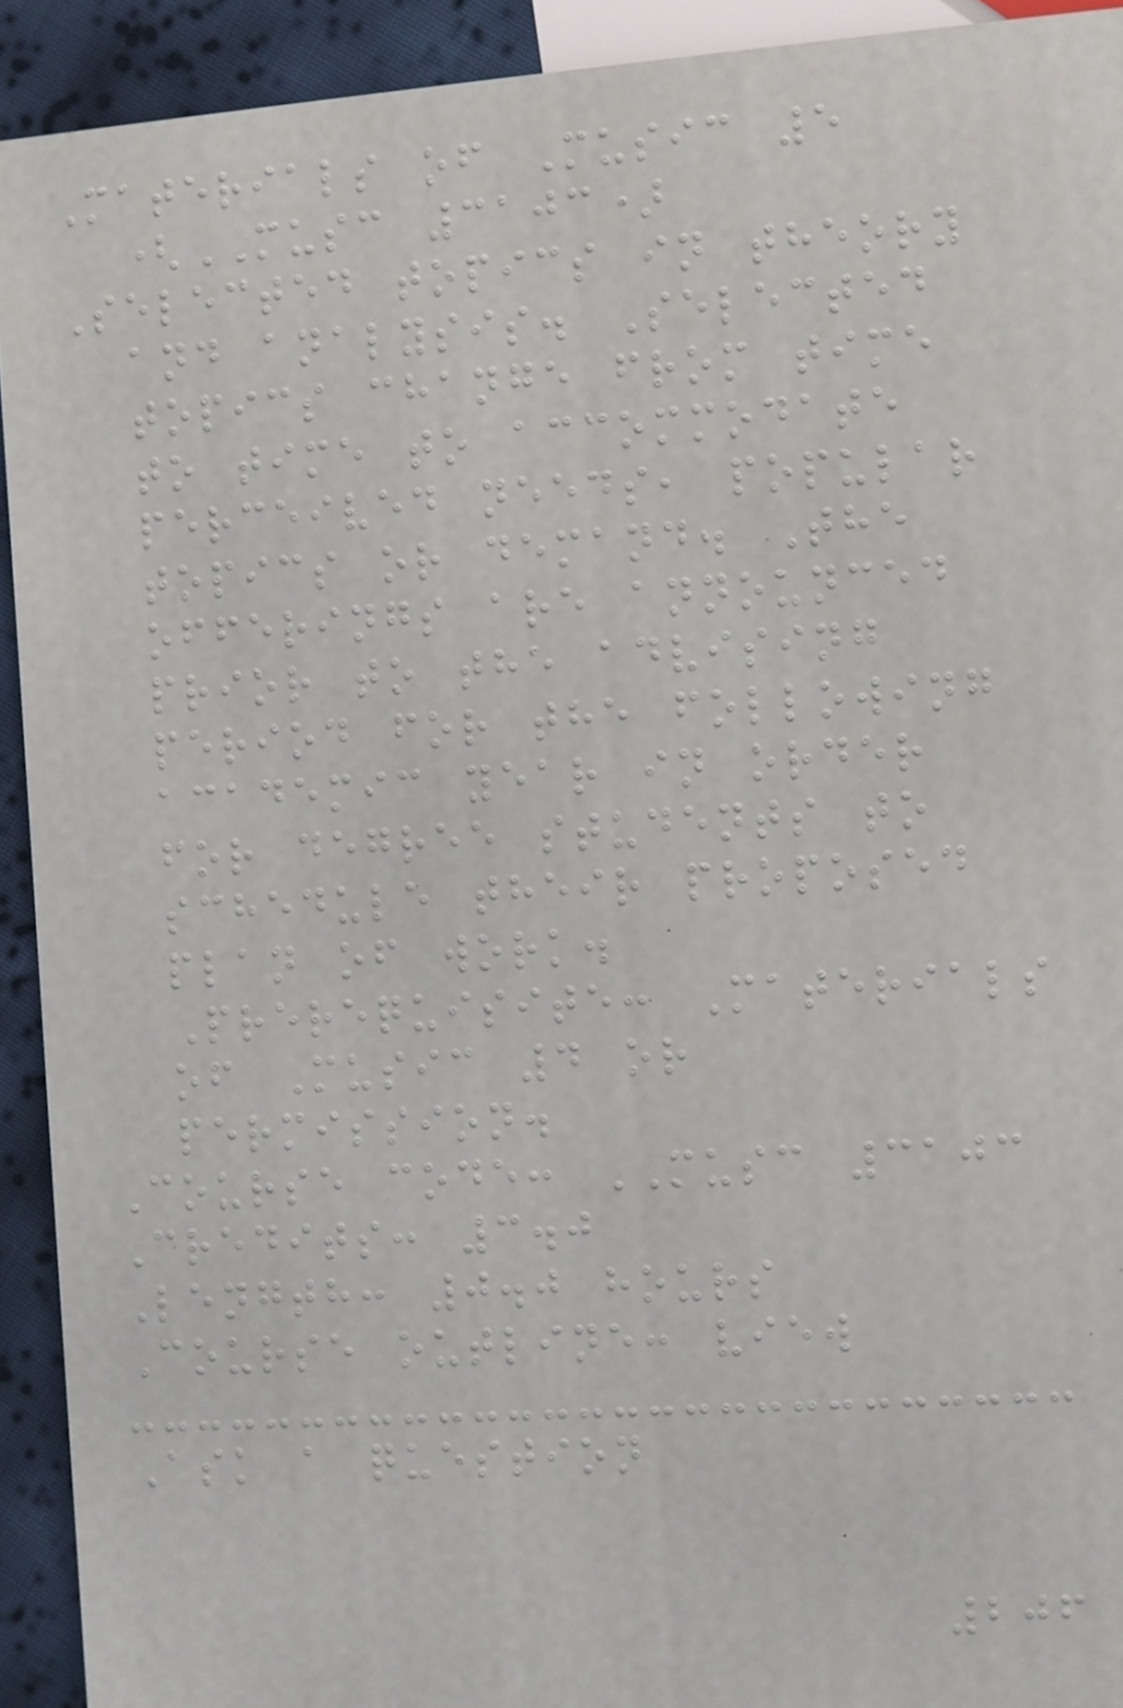Materials of Music 5
(MUSC 3103)
Selected topics in theory
and analysis. Selected
topics change from time
to time to accommodate
perceived needs, popular
topics or demand. The
offerings are announced
prior to the advising
period for the following
academic year in order
for degree students to
schedule their proposed
plan of work.
Prerequisite: Materials
of Music 4 or
permission.
Course code: MUSC 3103
Credits: 3.0
Length: 0.0 hours
Course outline: view
Ask a question
206
